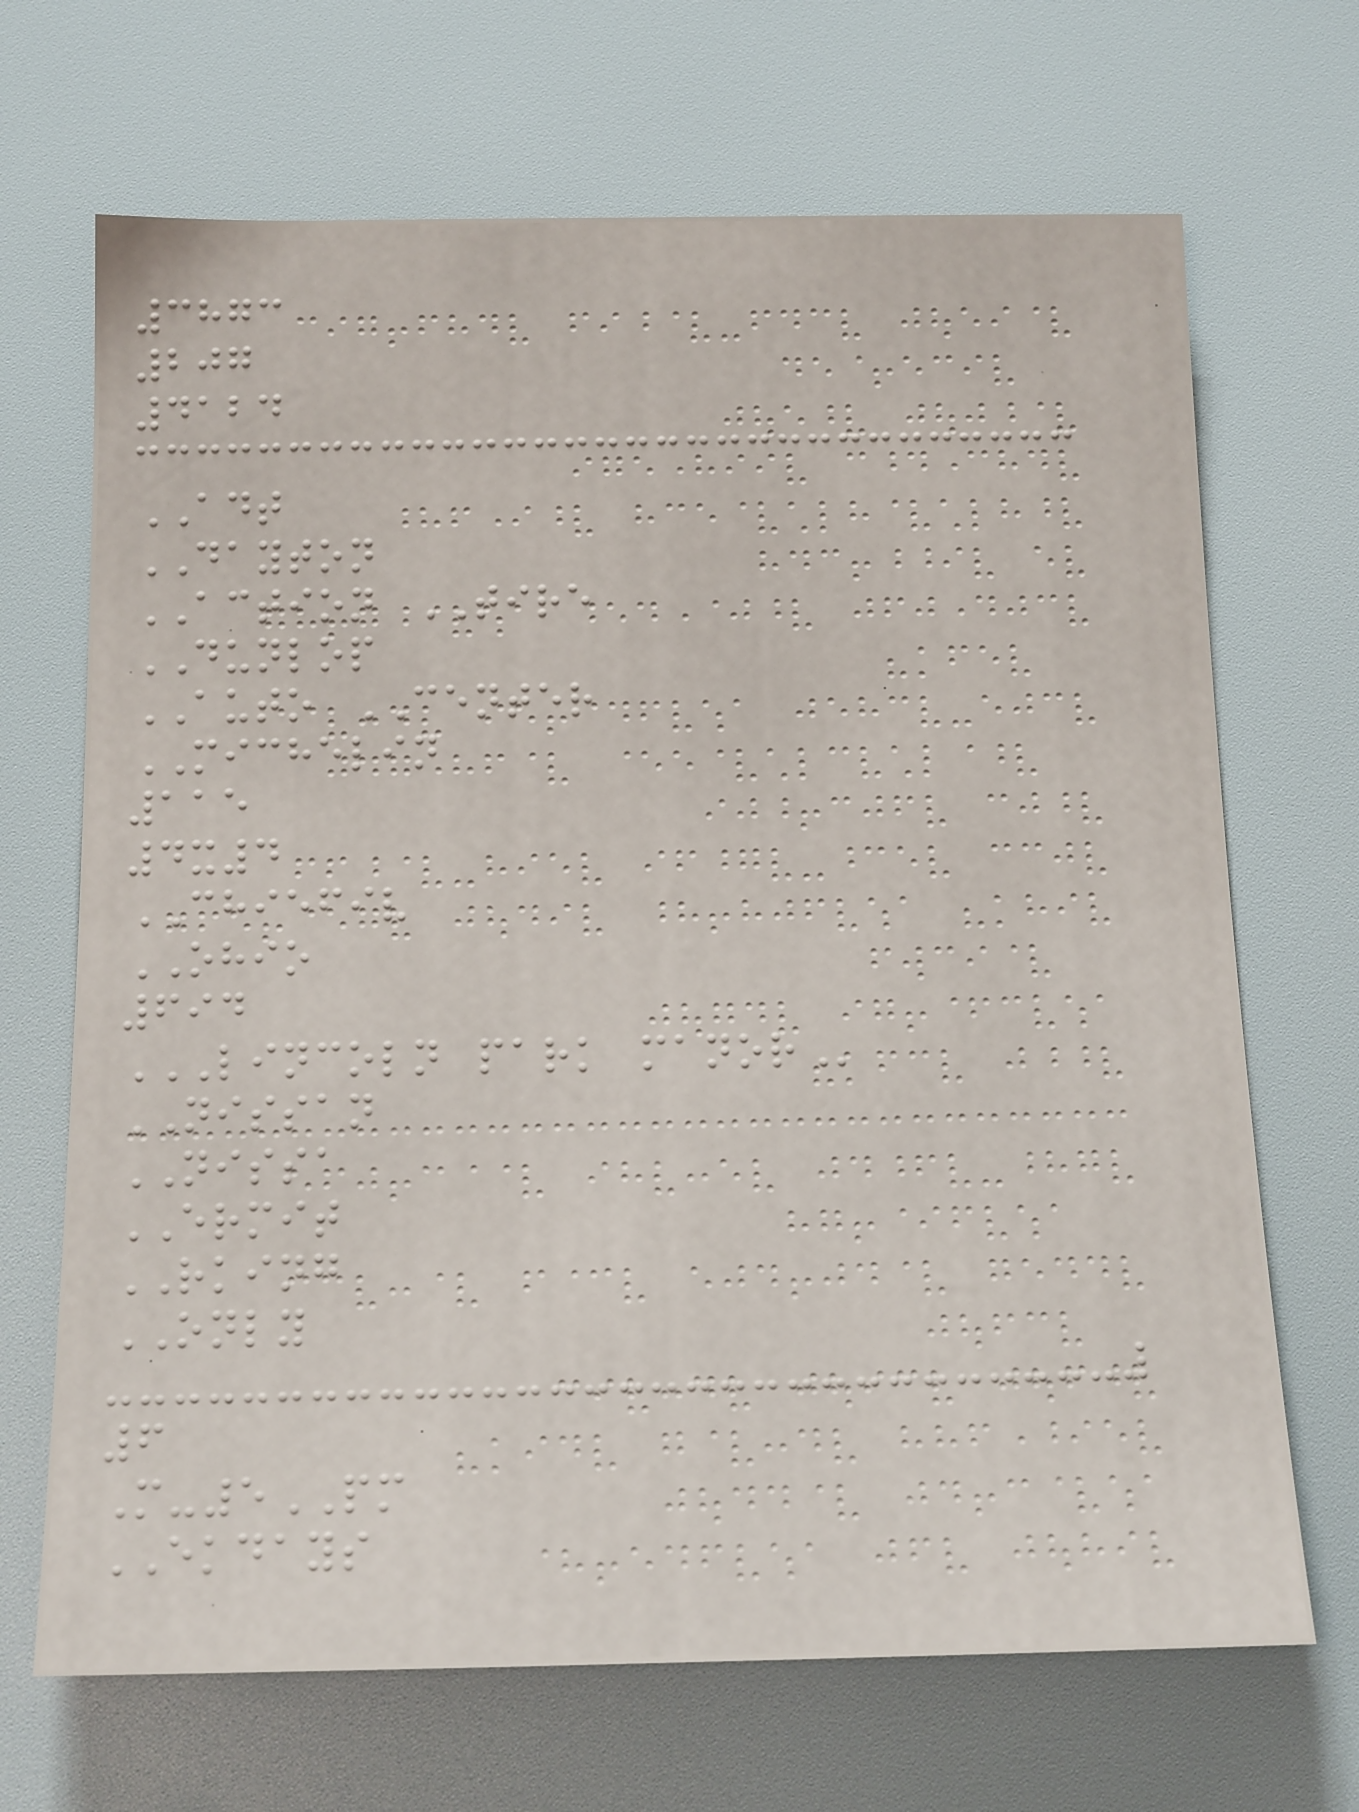3873
207
4124
ADT
DAYTON
ACTION TIRE
DUNLOP
AUTO CENTER
MICHELIN
115
4x4
CHIEFIV
OHIO
694
LINCOLN PARK MANOR
NISSAN
NISSA
ERMIT
RKING
ONLY
6
M-5PM
EKDAYS
